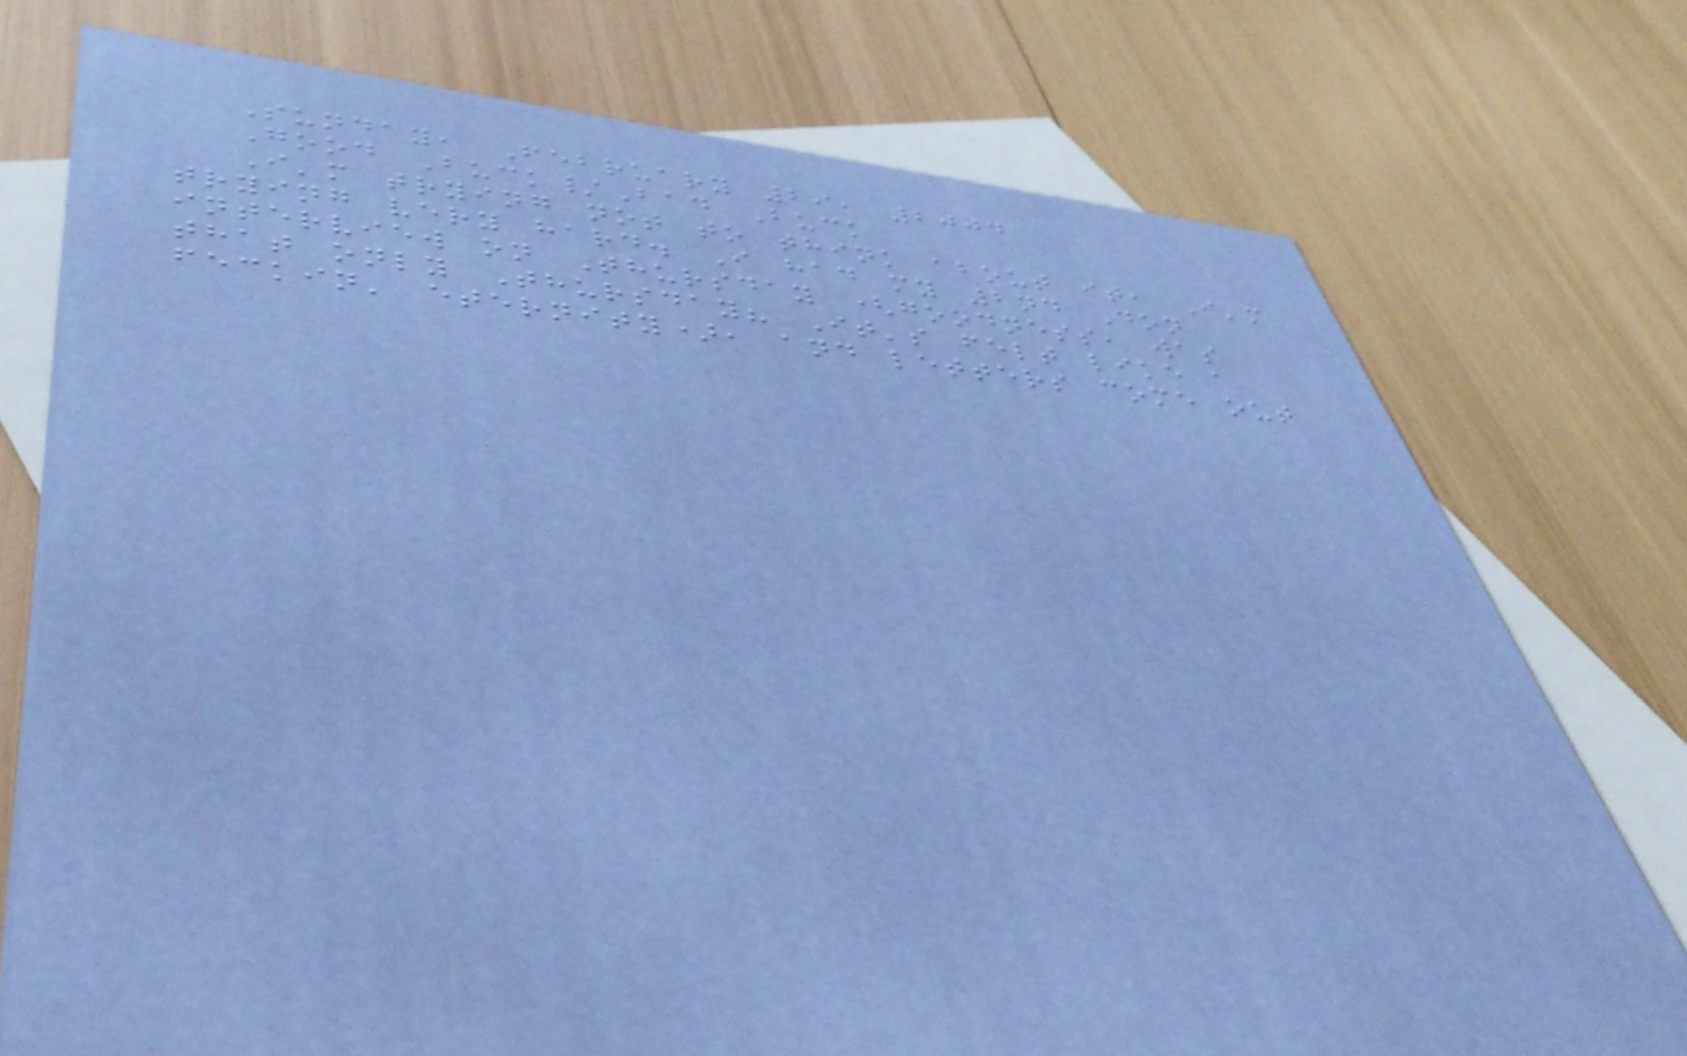Sunday, February 29, 2004
Good Buck/Bad Buck
I'm trying not to think about it, I'm
trying very hard. I had my 2nd Don
interview on Thursday (goodness, was
that only Thursday? It's felt like a
feckin' eternity), and letters come out
